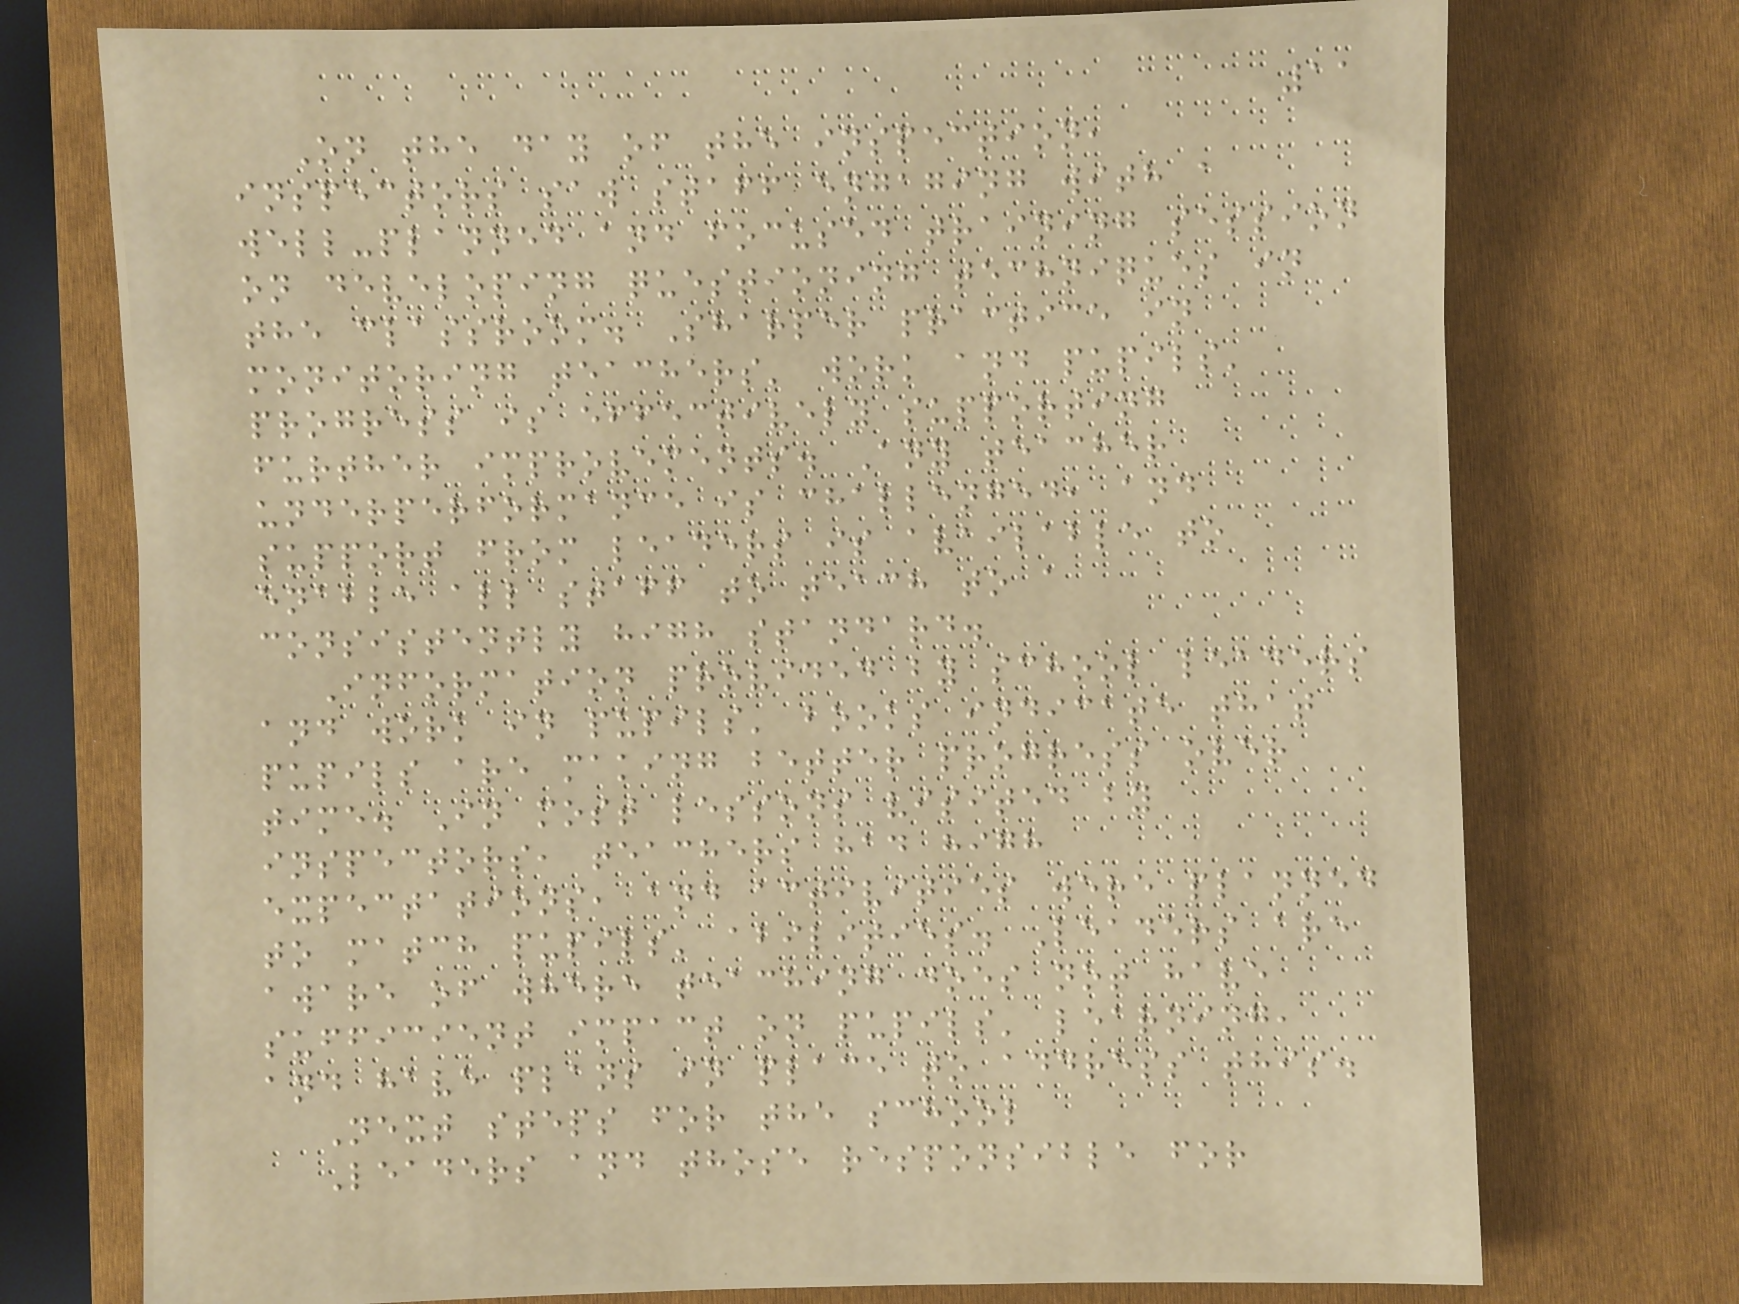11
On the day of the inspection,
inspectors saw staff engaging with a
well-planned and focused training session
on developing questioning techniques in
the classroom. Sharper practice in
monitoring teachers' work and pupils'
progress is effectively supporting
further improvements. Any teacher
underperformance is challenged, and
support from leaders is available to
enable all staff to teach to a
consistently high standard.
Information provided by school leaders
and work in pupils' books indicate that
pupils are making better progress over
time. In most lessons visited by
inspectors, teachers had high
expectations, and activities were planned
to match pupils' abilities. Leaders are
aware of where teaching does not have
sufficient impact on pupils' learning,
and have plans in place to address this.
Next steps for the school
Leaders and those responsible for
